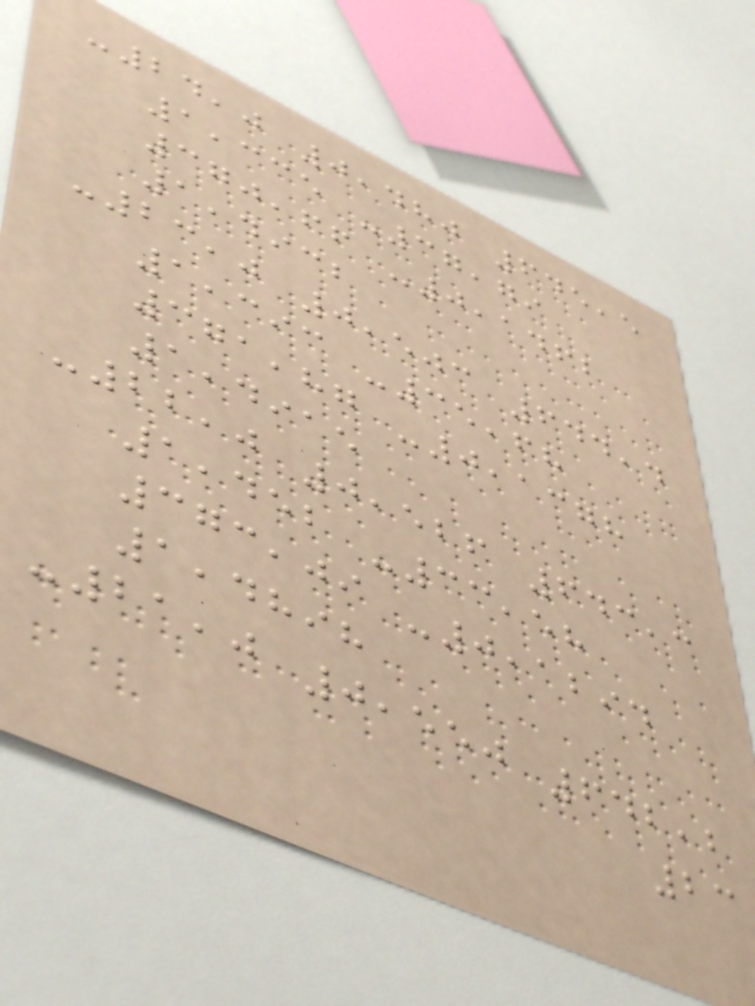-24,0 0,480 645,5
1,335 -37,79
370,66 -0,1462
1,4932
-23,0 0,503 644,4
1,393 -35,68
371,87 -0,1378
1,4915
-22,0 0,526 643,3
1,452 -33,58
373,09 -0,1294
1,4898
-21,0 0,550 642,2
23
